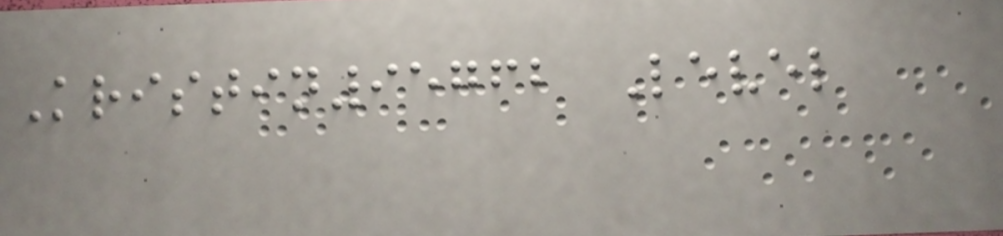Kristin95762 Level
